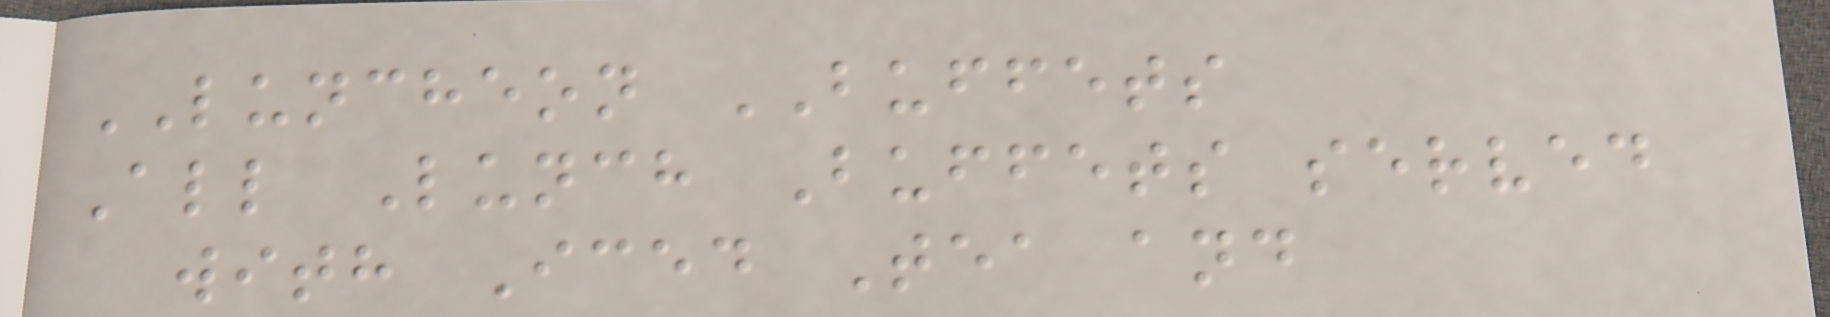LUNCHEON BUFFETS
All Lunch Buffets served
with Iced Tea and
